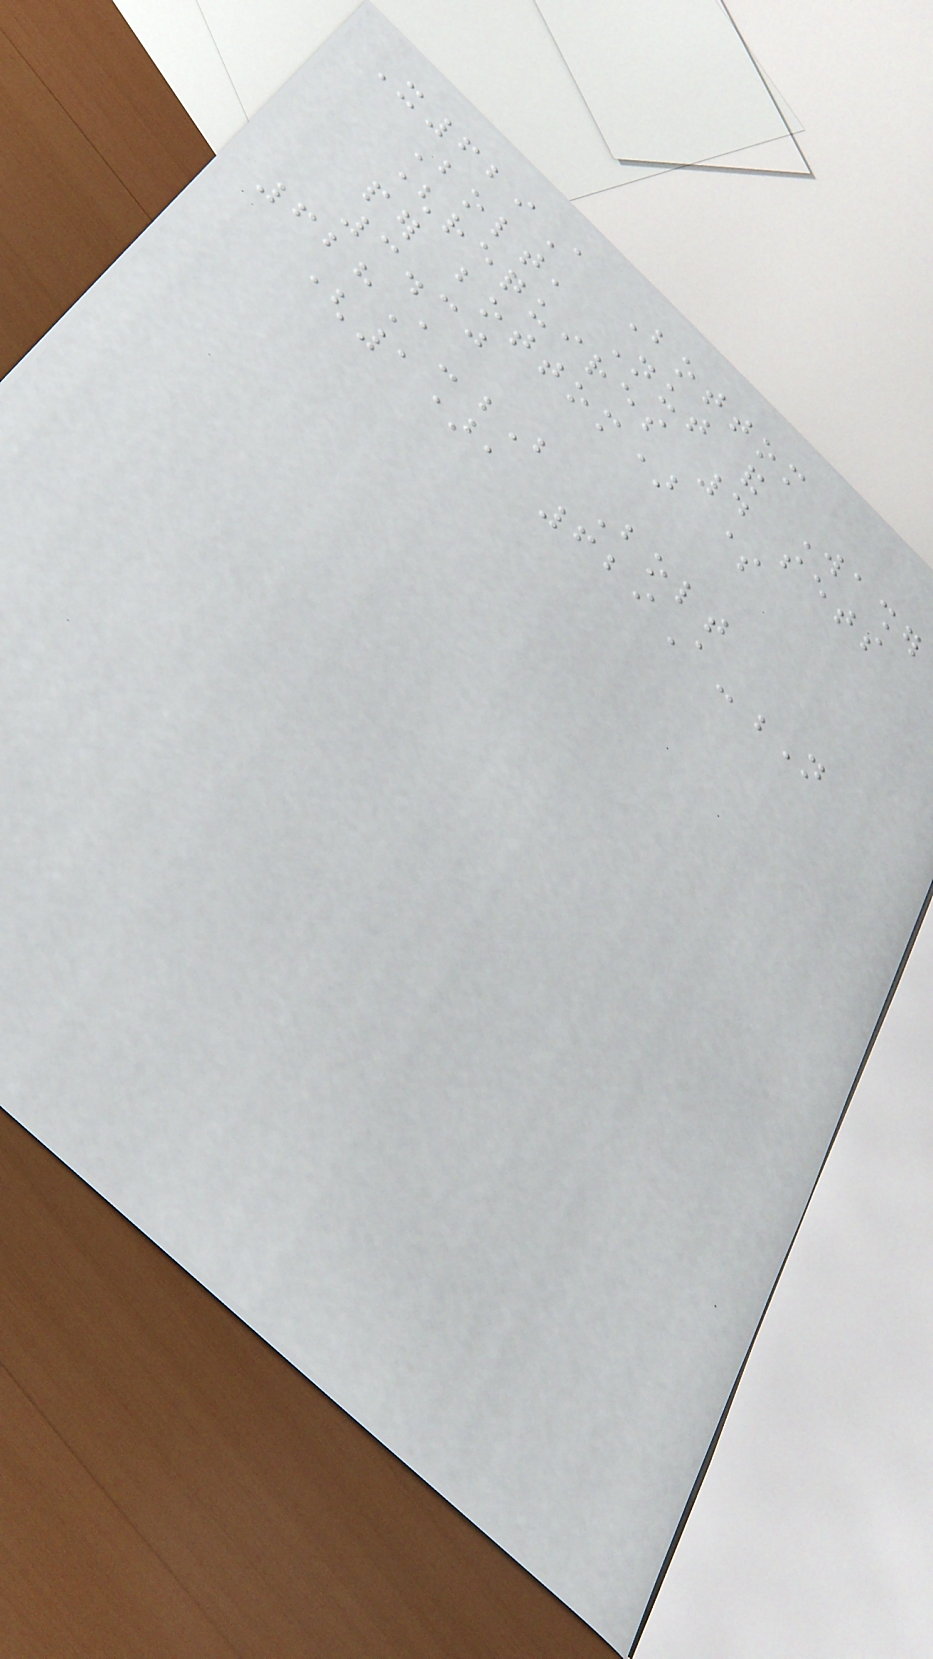X629A Bottom
Bolt, Nut and Washer
(requires 4 sets
per bottom) $
3.30
628A-B Bolt
(1), 629A-N
